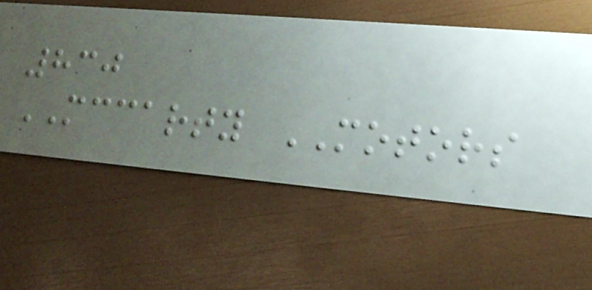830
MCCARTY MOTORS
